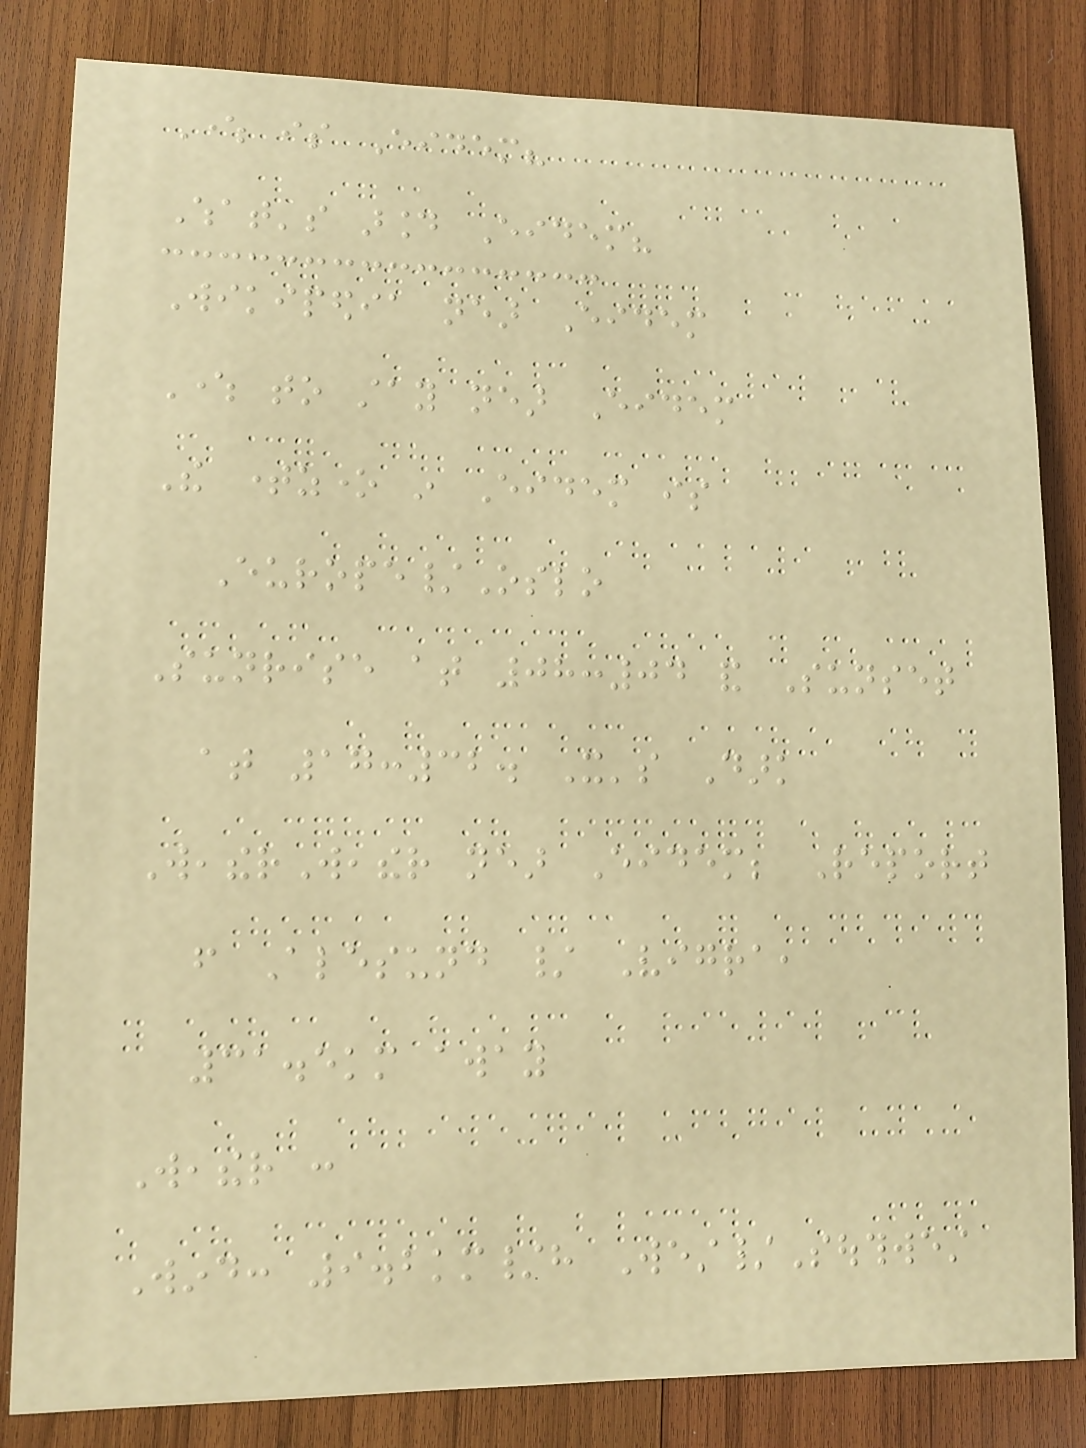Where is Eidem?
What's around Eidem?
Wikipedia near Eidem
Where to stay near Eidem
The timezone in Eidem is
Europe/Oslo
Sunrise at 08:04 and Sunset
at 17:32. It's Dark
WeatherWeather near Eidem; Report
from Alesund / Vigra,
31.5km away
Weather :
Wind: 9.2km/h West/Southwest
